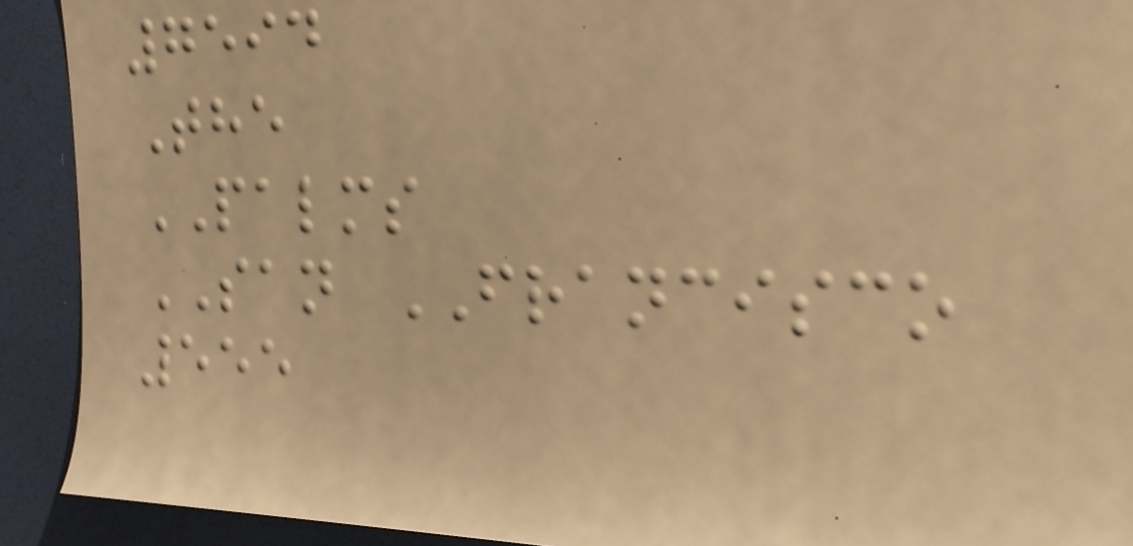7594
The
PALMS
SAN FRANCISCO
555
